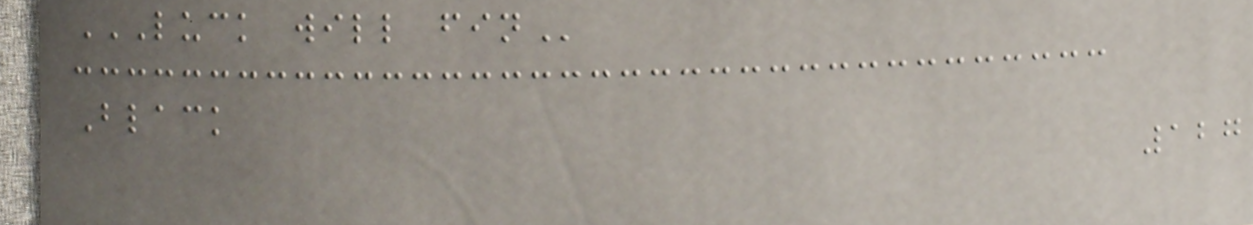LUCK WILL FIN
Black
127
